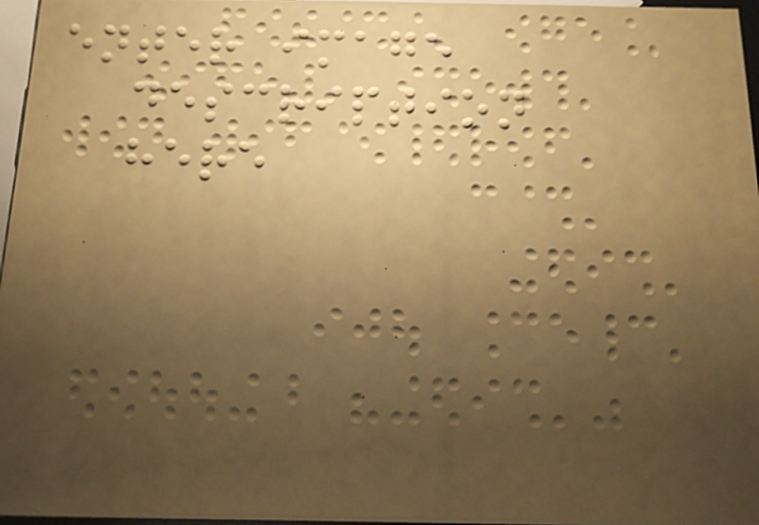enter image
description
here
